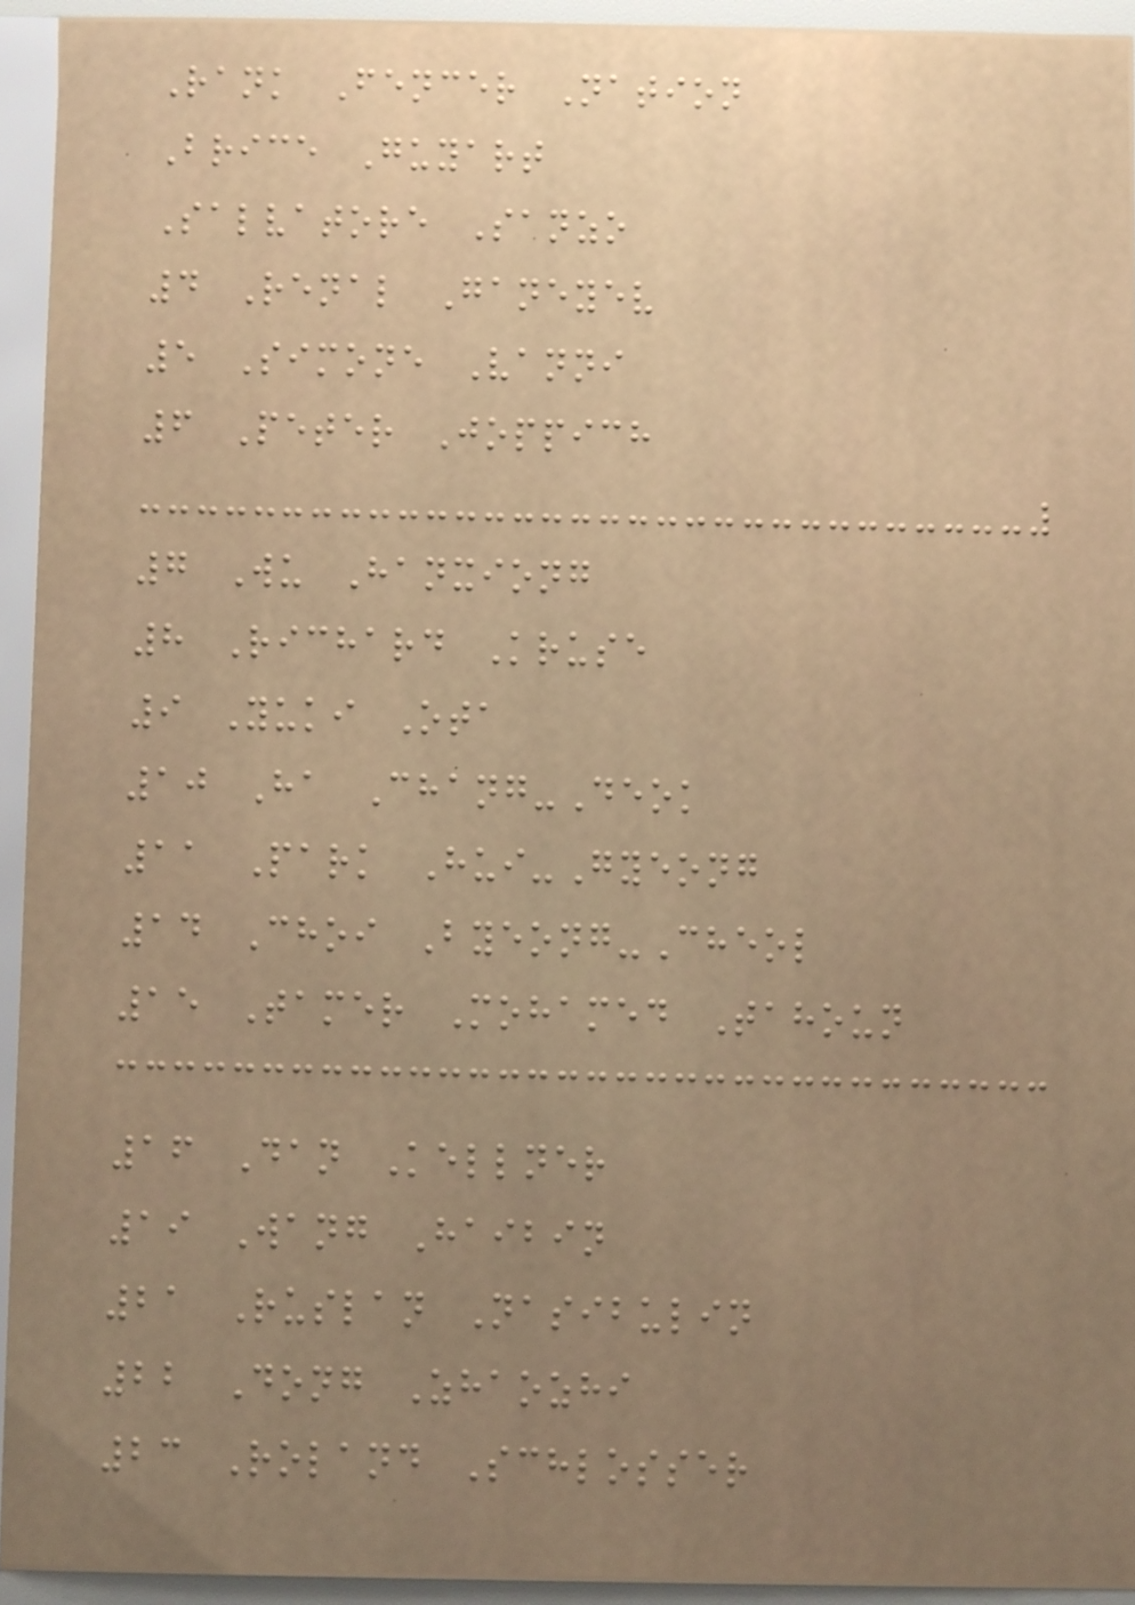Rank Fencer Nation
Brice Guyart
Salvatore Sanzo
4 Renal Ganeyev
5 Simone Vanni
6 Peter Joppich
7 Wu Hanxiong
8 Richard Kruse
9 Yuki Ota
10 Ha Chang-Deok
11 Park Hui-Gyeong
14 Choi Byeong-Cheol
15 Tamer Mohamed Tahoun
16 Dan Kellner
19 Wang Haibin
21 Ruslan Nasibulin
22 Dong Zhaozhi
23 Roland Schlosser
